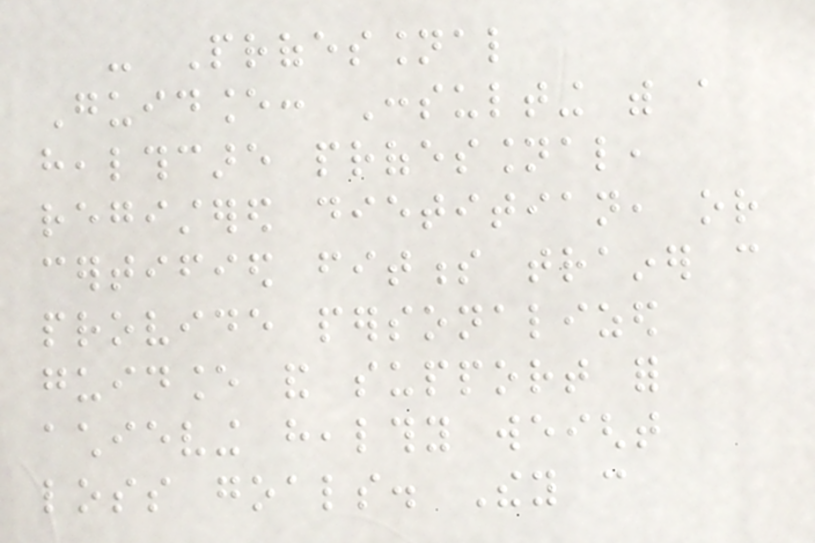- Professional
Guidance: Consulting with a
healthcare professional,
registered dietitian, or
certified fitness trainer can
provide personalized
guidance and support for
achieving healthy weight
loss goals. They can
